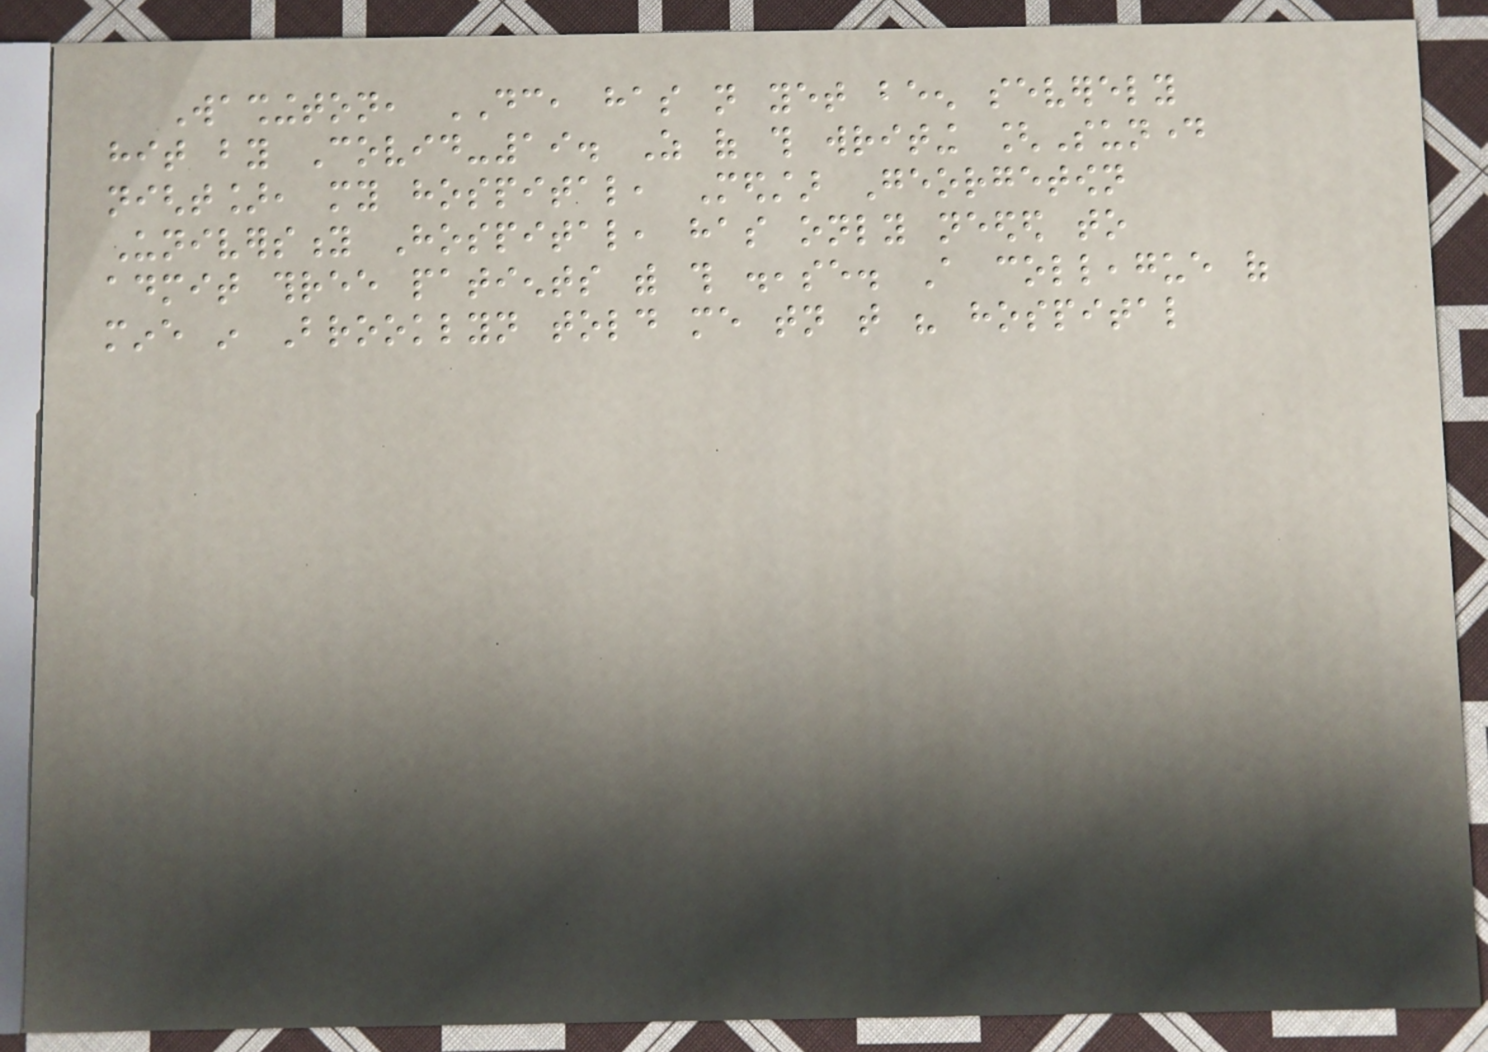Washington, DC, has not yet been severely
hit by Covid-19. As of this writing [Sunday
night], my hospital, Medstar Georgetown
University Hospital, has only needed to
admit three patients with this disease. A colleague of
mine in Brooklyn told me tonight that his hospital
